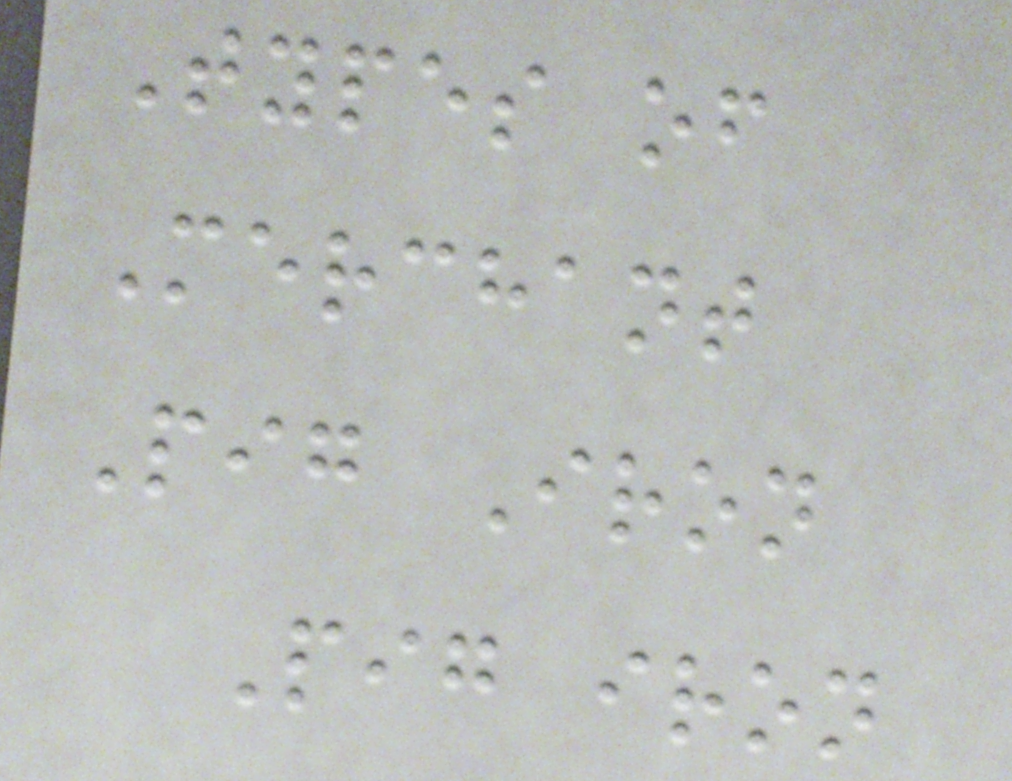Types of
Merchant
Pig Iron
Pig iron
